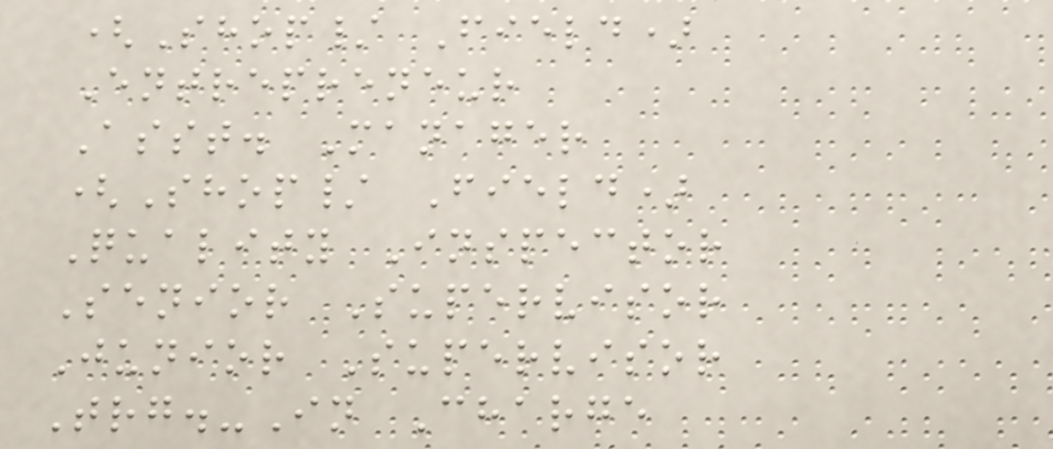(Shop/ Field)
Entrepreneur
Asst. Manager
(Shop/ Field)
Quality Inspector
Senior Supervisor
Junior Supervisor
Trg.-In Charge
